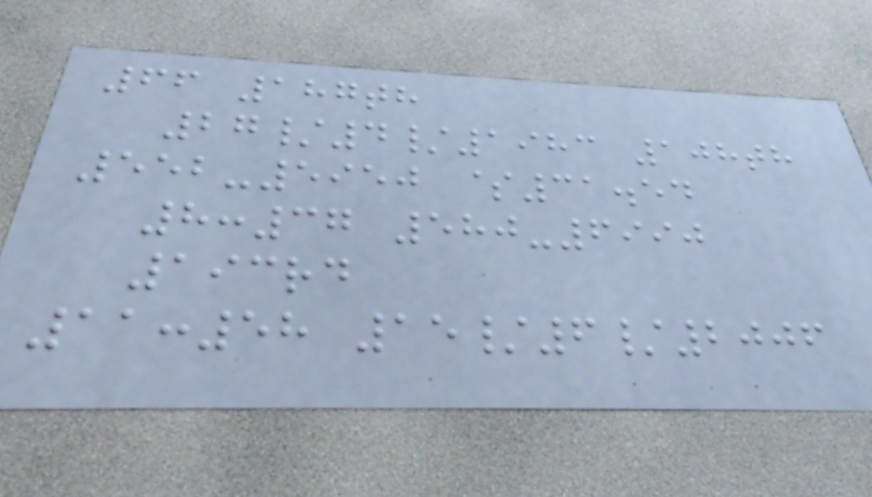66 187th
27/4/1983 108th
552-5950 $31.54
8:37 580-6990
193rd
11:58 15/6/2006
